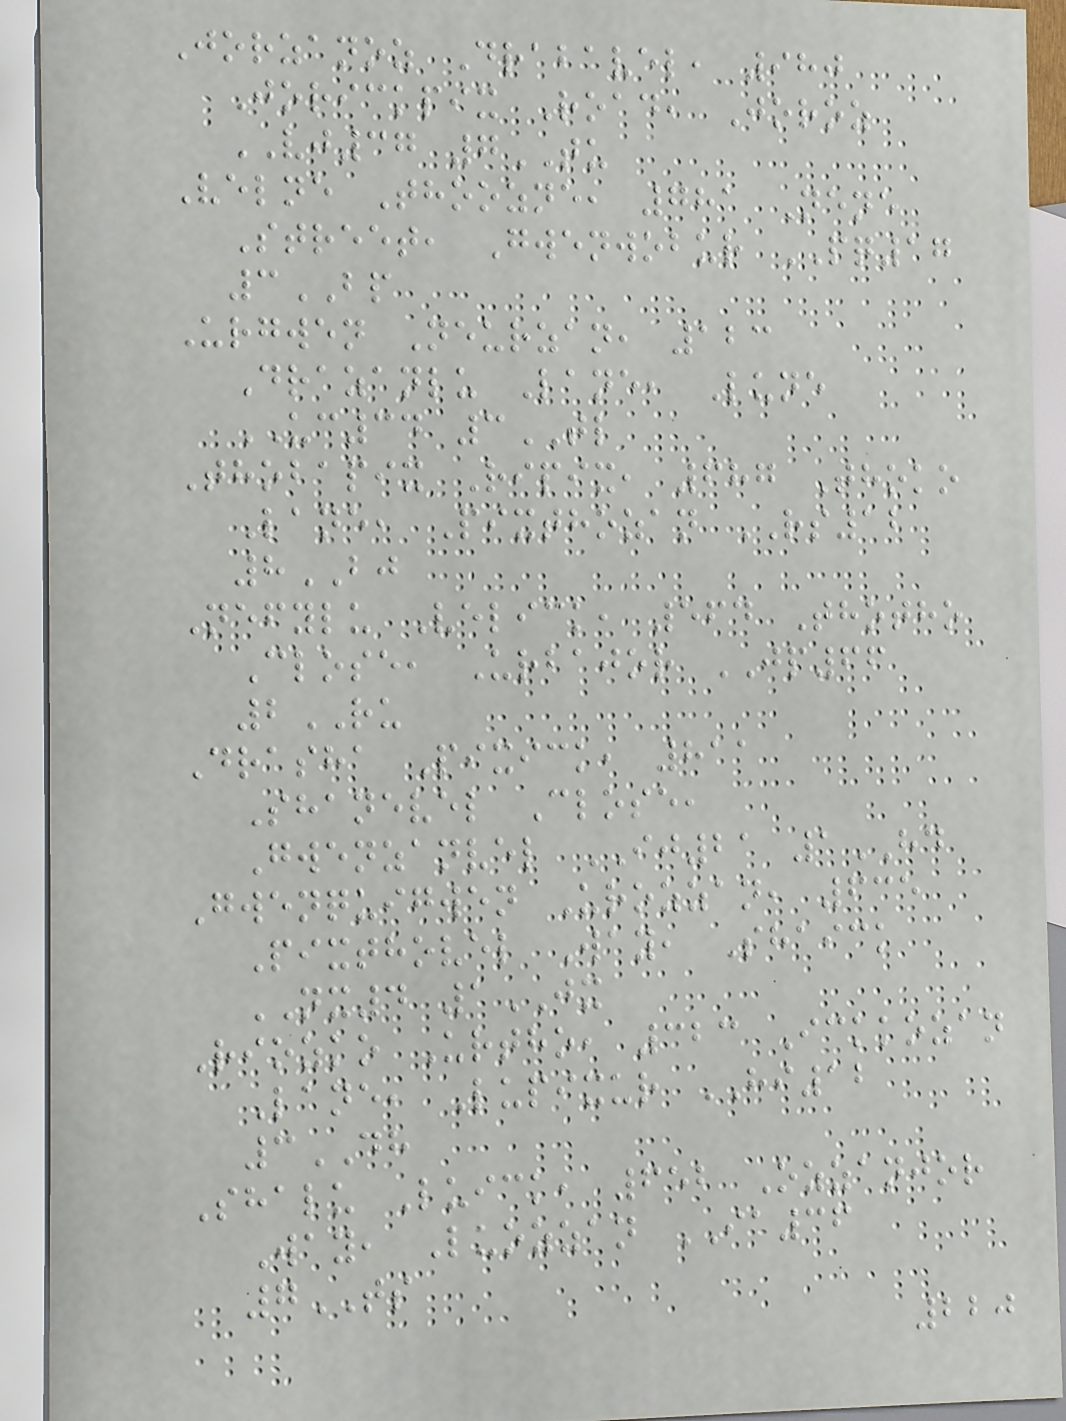Jorzanoz Drabavel, 980
Jorickpix Road, Joroz
VJ37 7TU
Velne Thoozne, 781 Nene
Street, Gwenwobur PQ17
3BP
Urgwen Neurzan, 123
Drazanlu Lane, Lune
UC34 3TL
Thobapix Ripix, 687 Thoko
Lane, Pixthozan RS12
8BJ
Nefylu Velick, 564 Thotho
Close, Urbajor JP66
2RU
Drasha Pixick, 811
Shanevel Close,
Gwenzanvel IJ21 1HD
Gwenquigwen Urozzan, 635
Pixthovel Way, Shaick
NX4 1JX
Riozko Urtho, 323 Ickkozan
Lane, Lupixur HI12
3DH
Shalu Luick, 652 Ozzanjor
Way, Luozzan IA36
7TS
220
